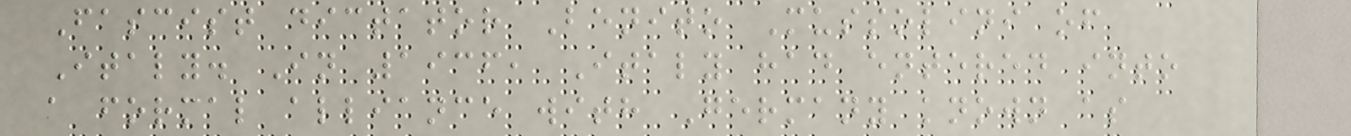Fascist dictator Benito Mussolini of
Italy. In 1936, Italy had entered into
a formal alliance with Germany known as
